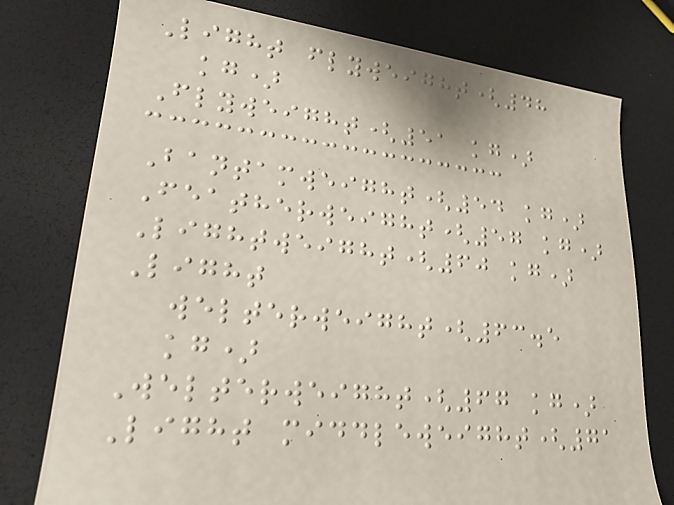Light flyweight(48
kg)
Flyweight(51 kg)
Bantamweight(54 kg)
Featherweight(57 kg)
Lightweight(60 kg)
Light
welterweight(63.5
kg)
Welterweight(67 kg)
Light middleweight(71
